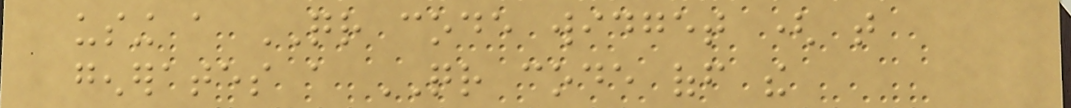using a QR code widget ( that
generates a QR code off the
